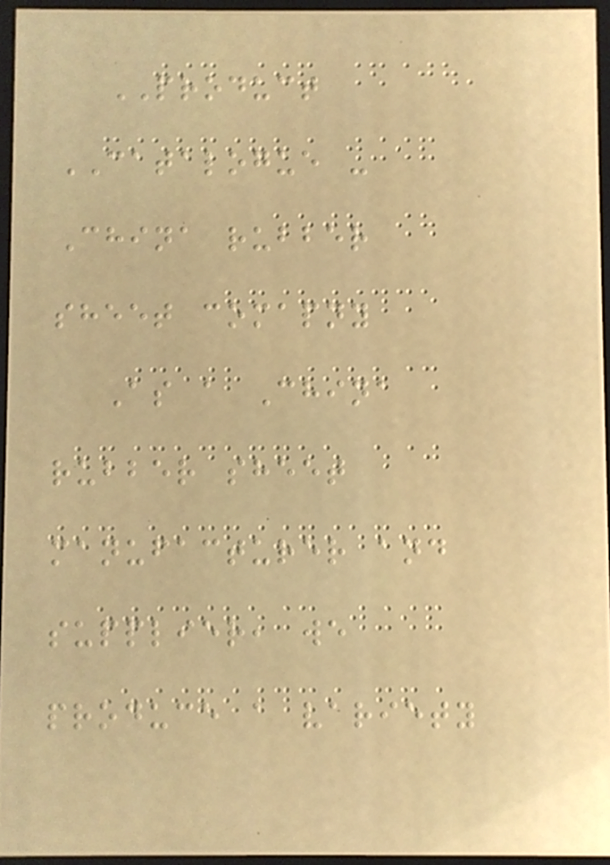PRODUCT
CATALOGUE -
China rubber
sheet comapny
As a China
rubber sheet
manufacturer and
supplier, we
produce a variety
